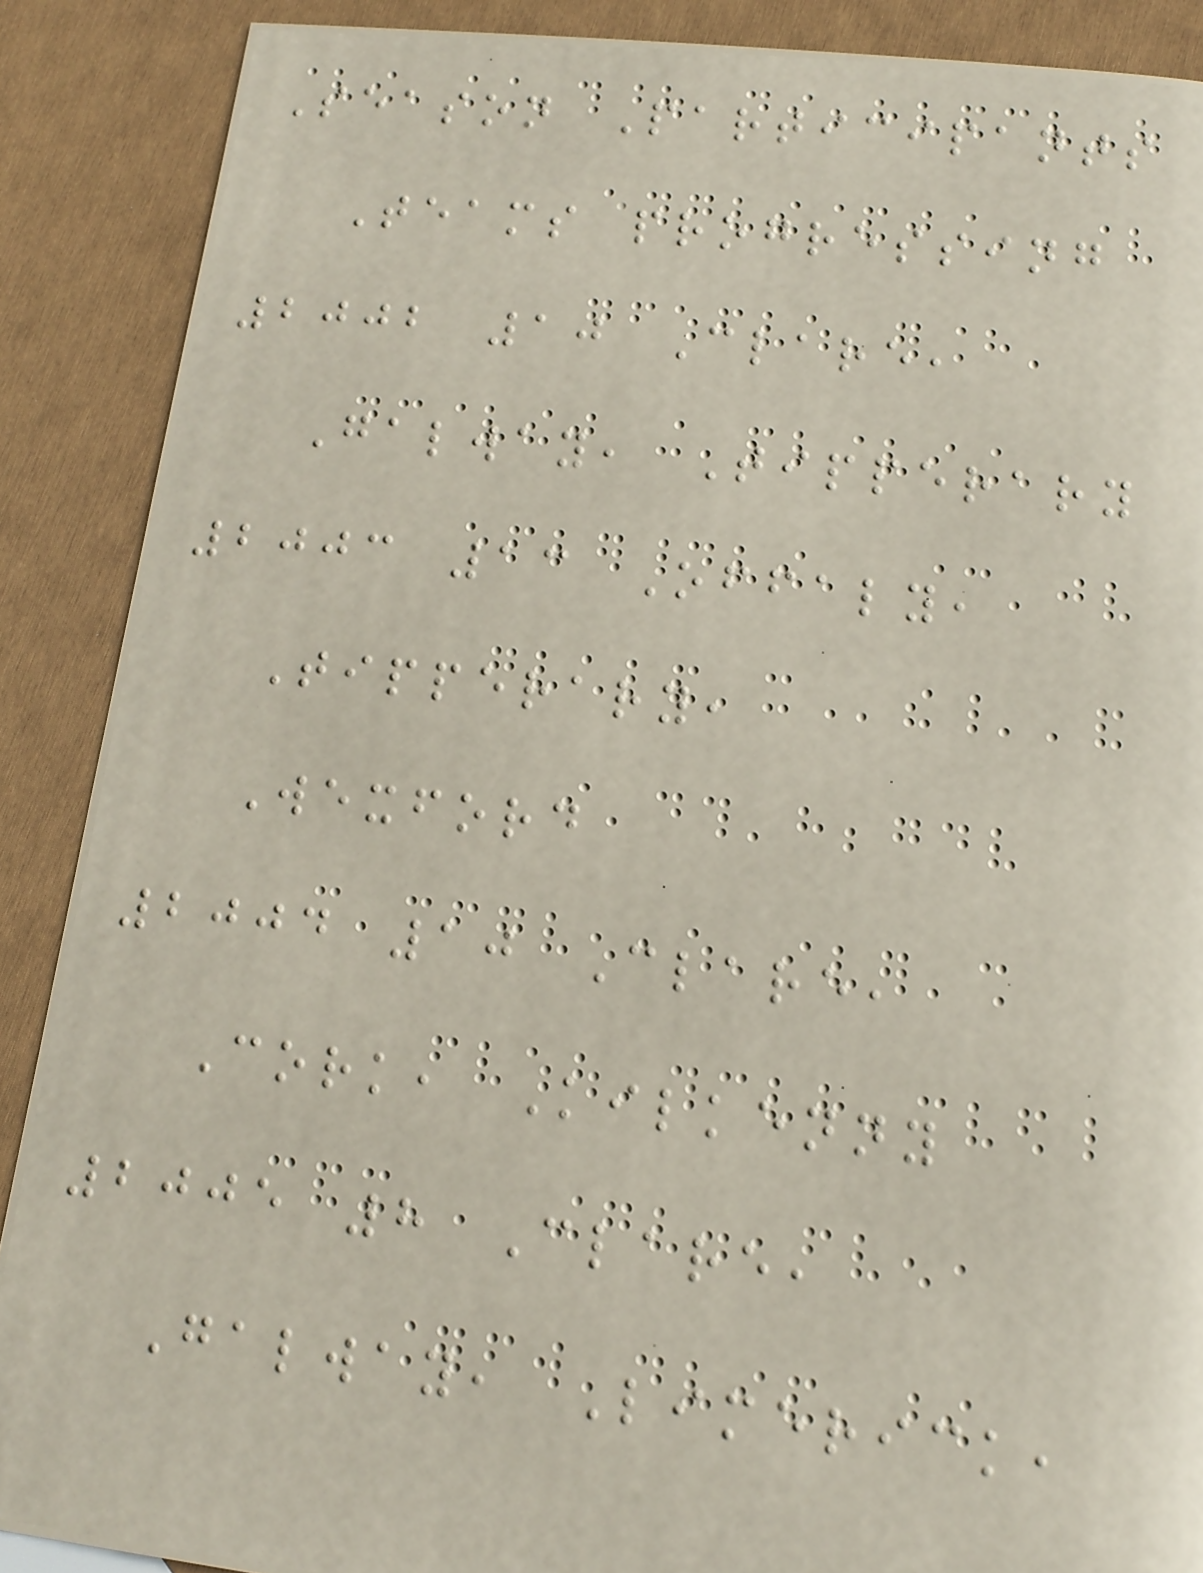Season Participants
Teams progressing
2002 10 Clare,
Galway, Tipperary
2003 13 Offaly,
Tipperary,
Wexford
2004 10 Clare,
Cork, Kilkenny
2005 8 Clare,
Galway, Limerick,
